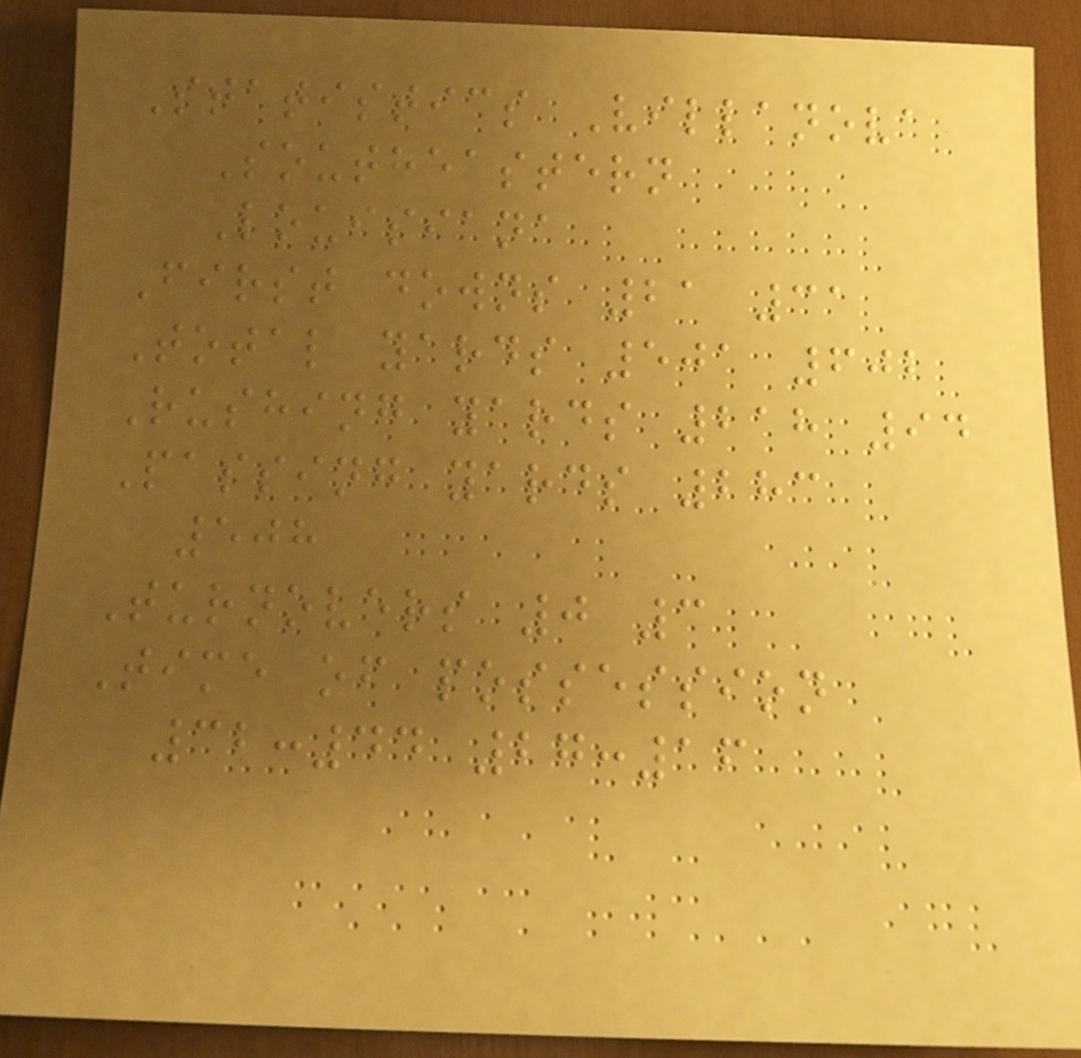Statistics Villanova
Southeastern
Louisiana
First downs 21 31
Total yards 501 602
Rushing yards 218 94
Passing yards 283
508
Turnovers 0 3
Time of possession
32:44 27:16
